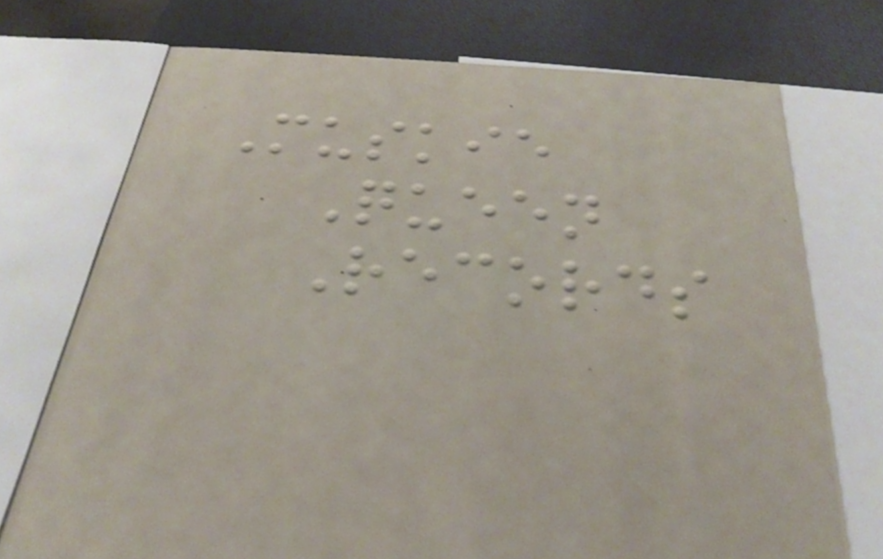Muskie
Queen
Records
